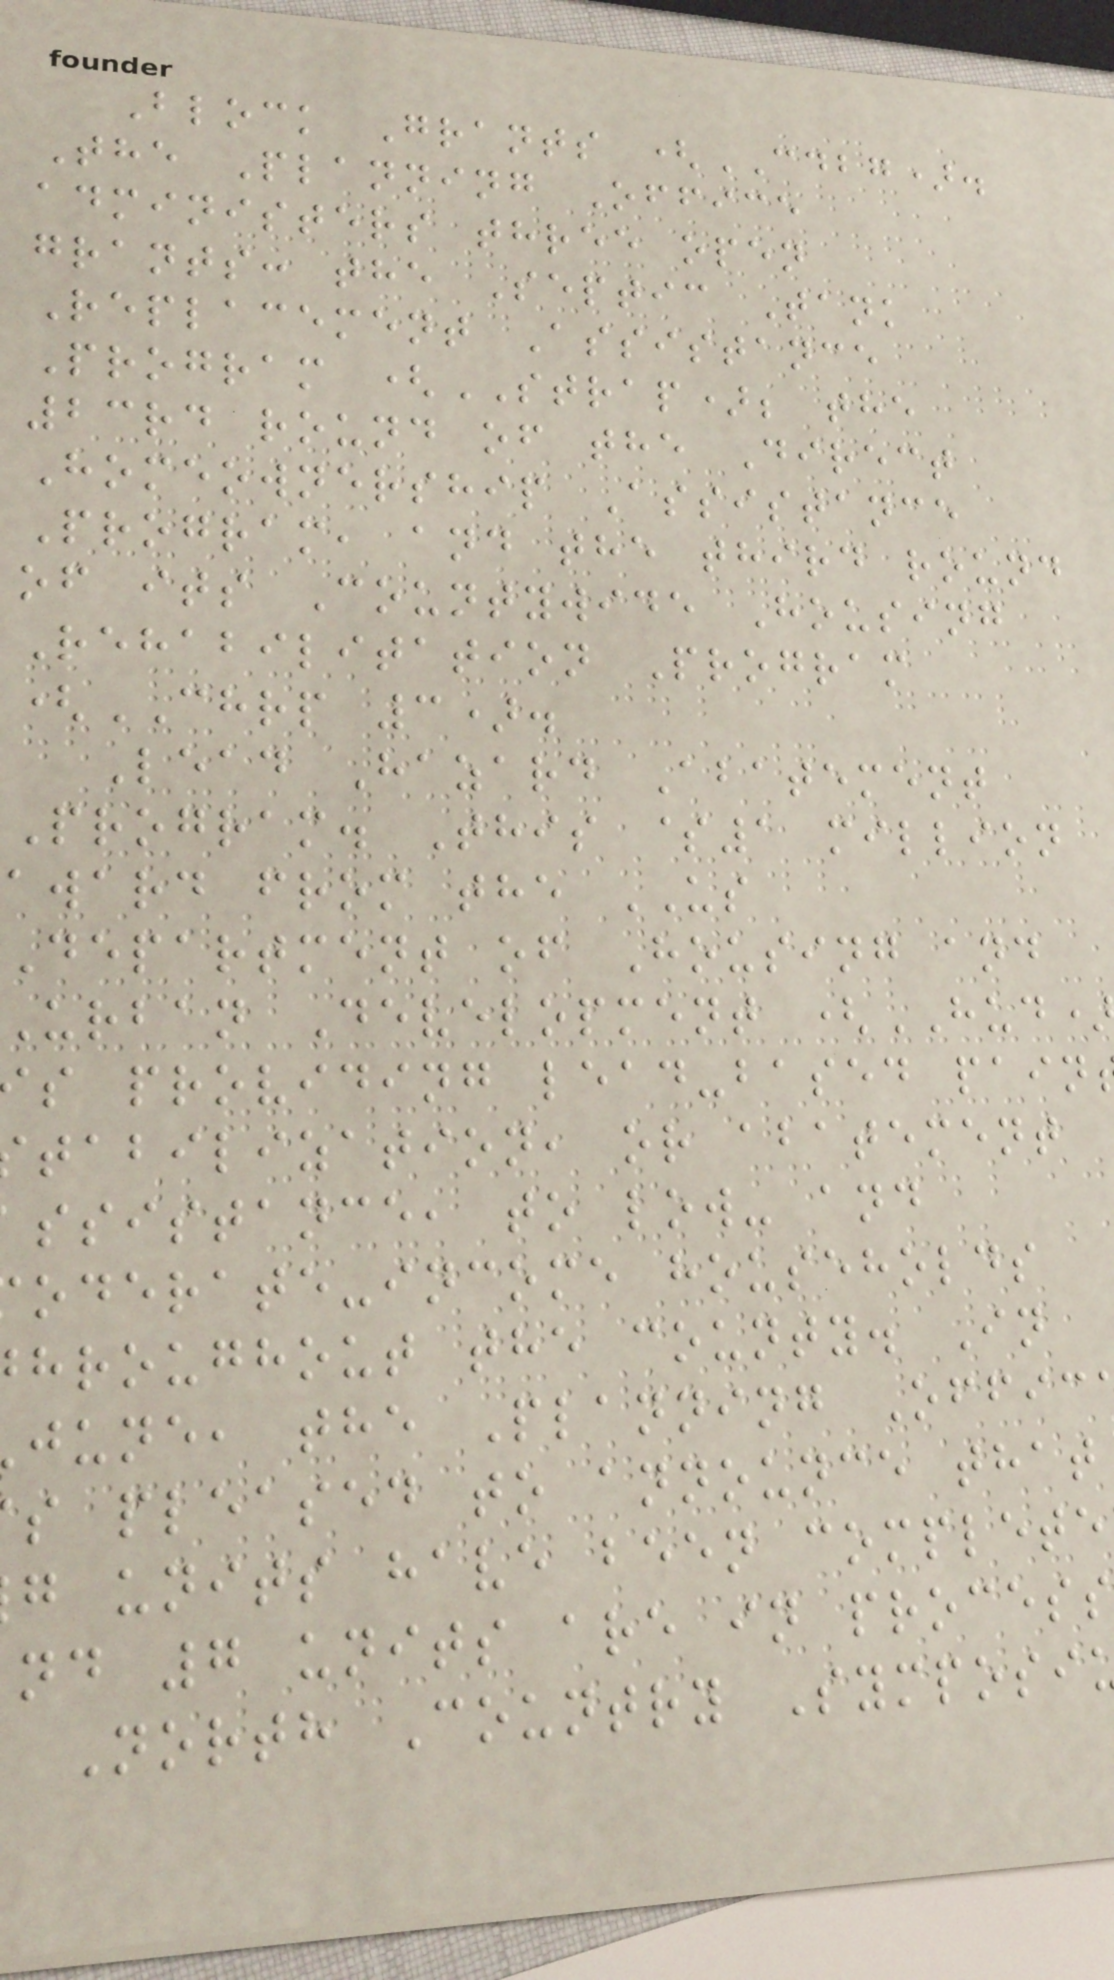Block Grants (CDBG).
The Planning Office
administers three open
grants: the Septic Tank
Replacement Assistance
Program (STRAP); the
23rd round of the Direct
Homeownership Assistance
Program, and the third round
of its Countywide Housing
Rehabilitation Program
(CHRP 3).
Lead Hazard Abatement
Program. This $1 million
award from the US
Department of Housing and
Urban Development (HUD
s providing lead-based pain
tabilization, or abatement
ssistance, to low- and
oderate-income households
hroughout the county. In
june, the Planning Offic
s pleased to announce that
g units have been complete
nd 7 units are in process
North Country Symposi
